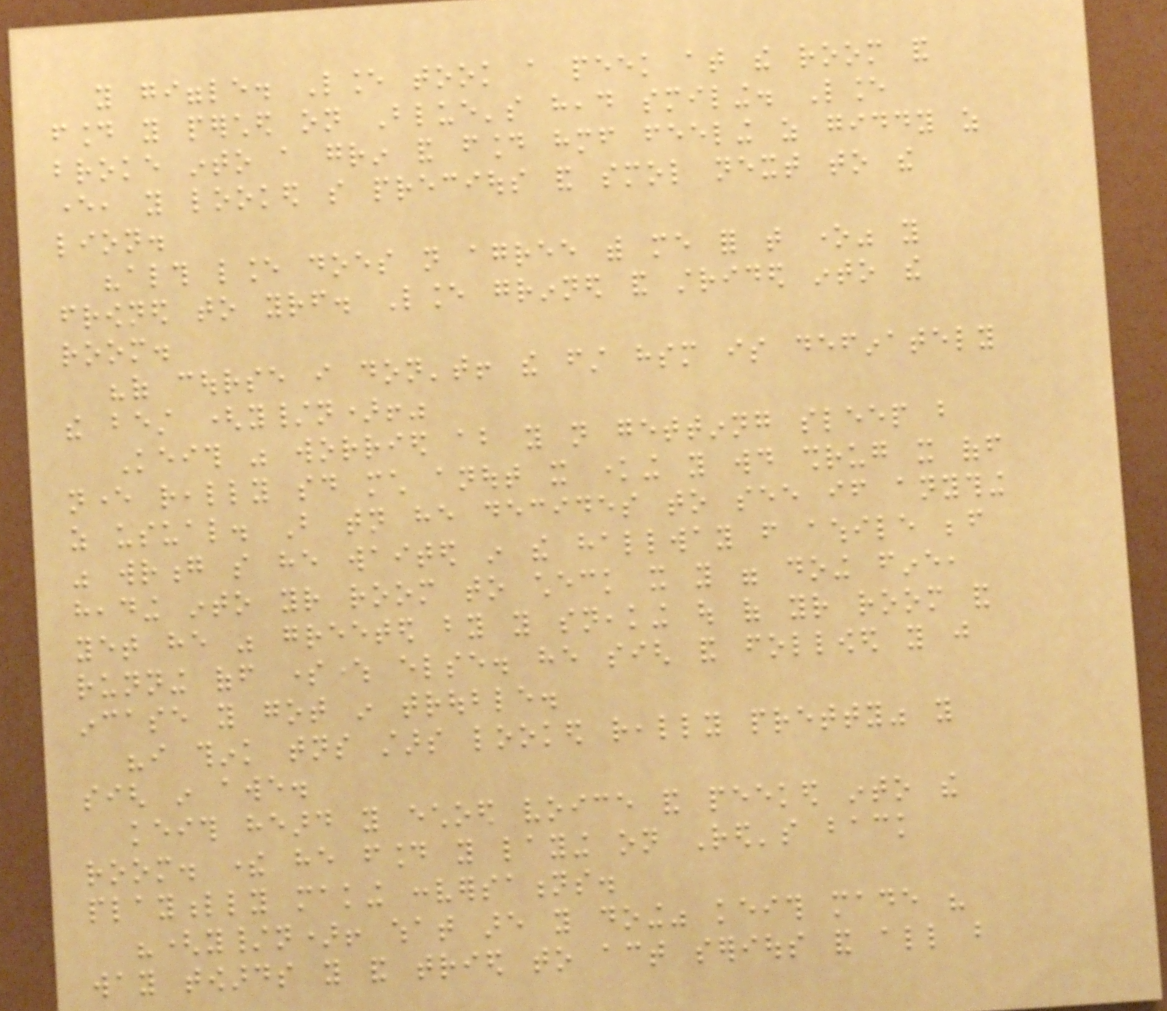you giggle. Lance took a peek at the room and
found you perched on Blue's head smiling. Lance
broke into a grin and found himself feeling as giddy as
ever, you looked so precious and smol next to the
lion.
"although lance does not agree with me for that one" you
frowned to yourself. Lance grinned and strided into the
room.
"of course i don't! the first hsm is definately
the best (y/n)!"
Keith was worried about you not gettinng sleep but
never really said much anout it knowing you would shrug it off
as usual. But tonight he decides to see if anything
was wrong so he waited in the hallway from awhile before
heading into your room to check it you were doing fine,
yet he was greeted by you sneaking out of your room and
running off somewhere else. he sigh and followed you just
incase you got in trouble.
"i think tonights stars looked really pretty" you
sigh in awe.
keith heard you echoed voice and peeked into the
room. there he found you laying on Red's back
playfully making conversations.
"(y/n)! what are you doing" keith made his
way towards you and tried to act serious and all but
